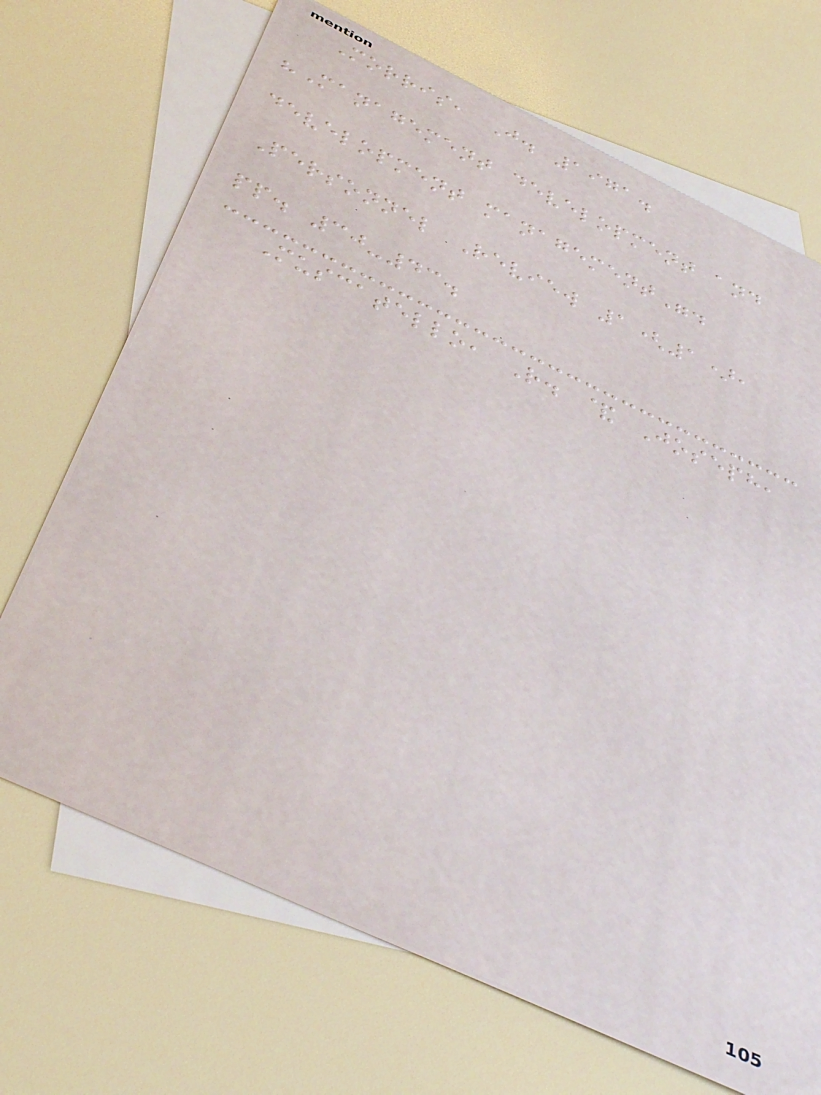Morris, J. 1971.
"Management development and
development management".
Personnel Review 1(1),
pp. 30-43.
Muscatello, R. & Joseph,
